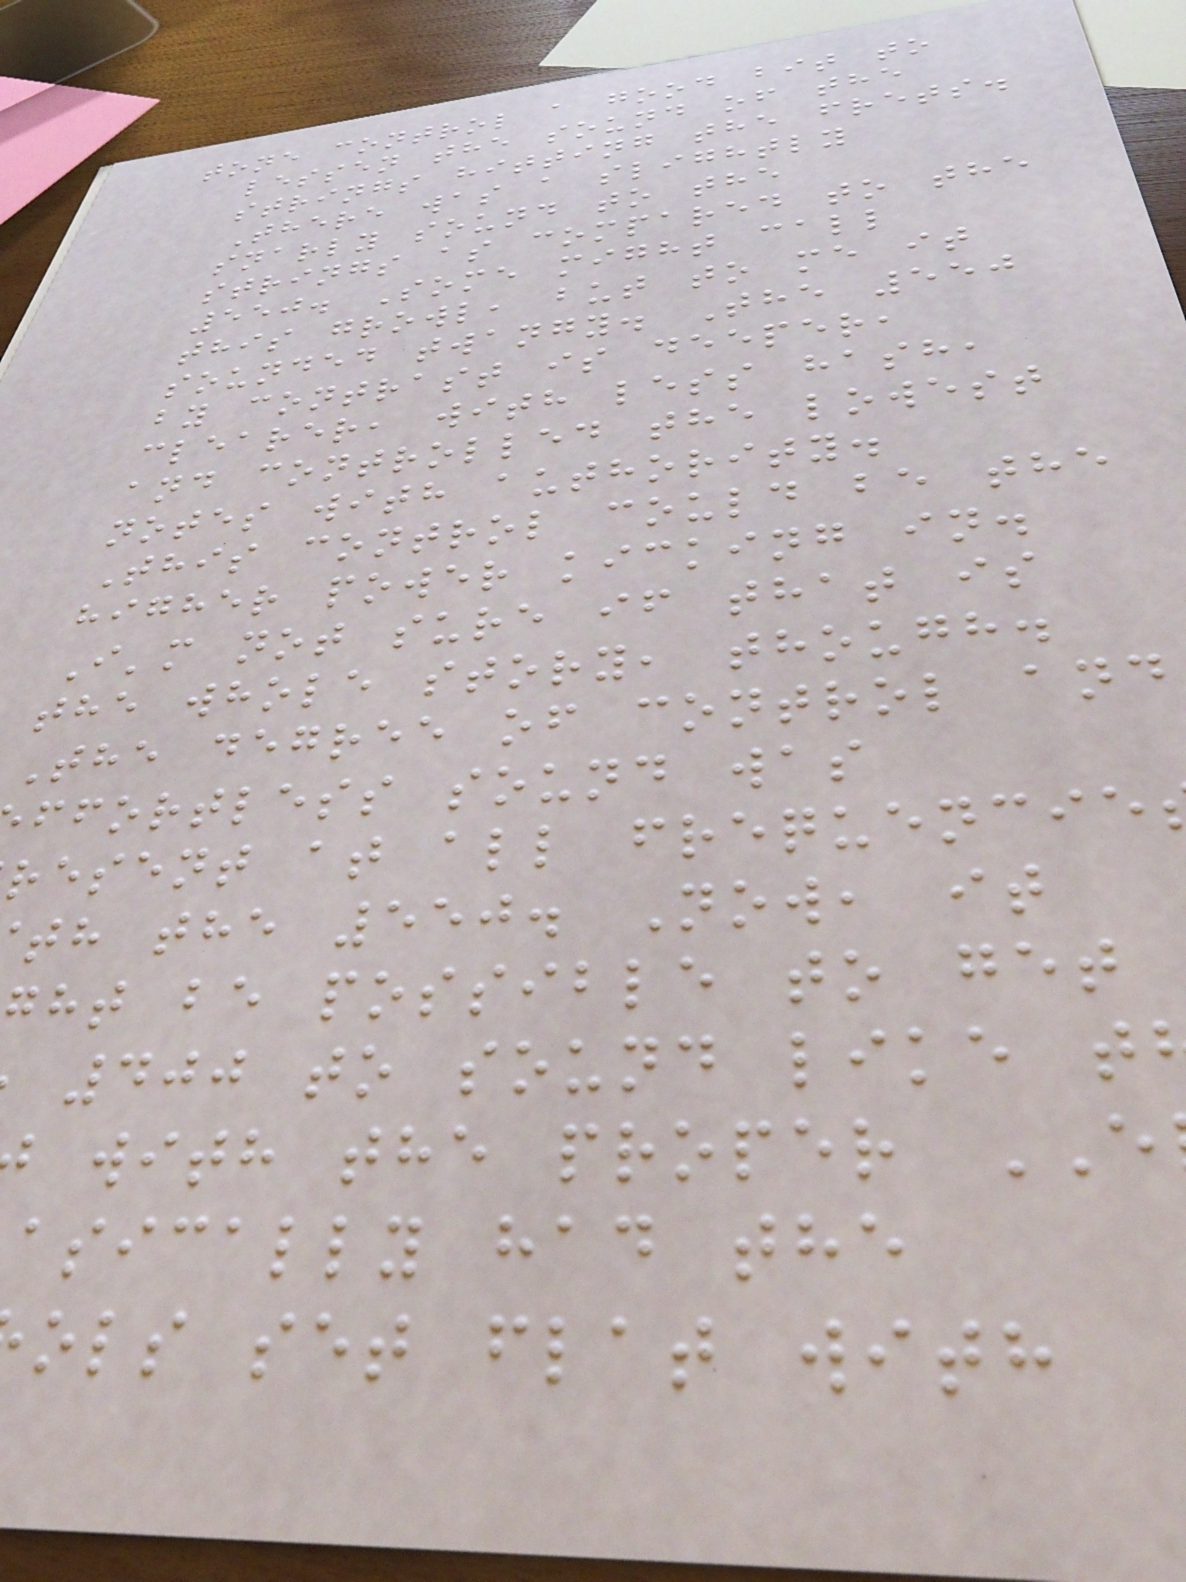tone control a good bit to
lessen the sound of the
strings hitting the frets.
There was a slightly
snarly sound to the
strings as compared to the
550. Some might call
this growl, but to me it
sounded twangy. The 550
by contrast is deeper,
clearer, with less hash,
and controlled the lowest
notes with authority.
This control could be the
higher power kicking in.
I'm not sure if that is
the whole story, though.
The degree of control and
ffortless sound was
resent at all frequencie
th the 550. Now, it
ht be possible to get
400 to sound like t
with the proper
asically had the
ols set flat with
